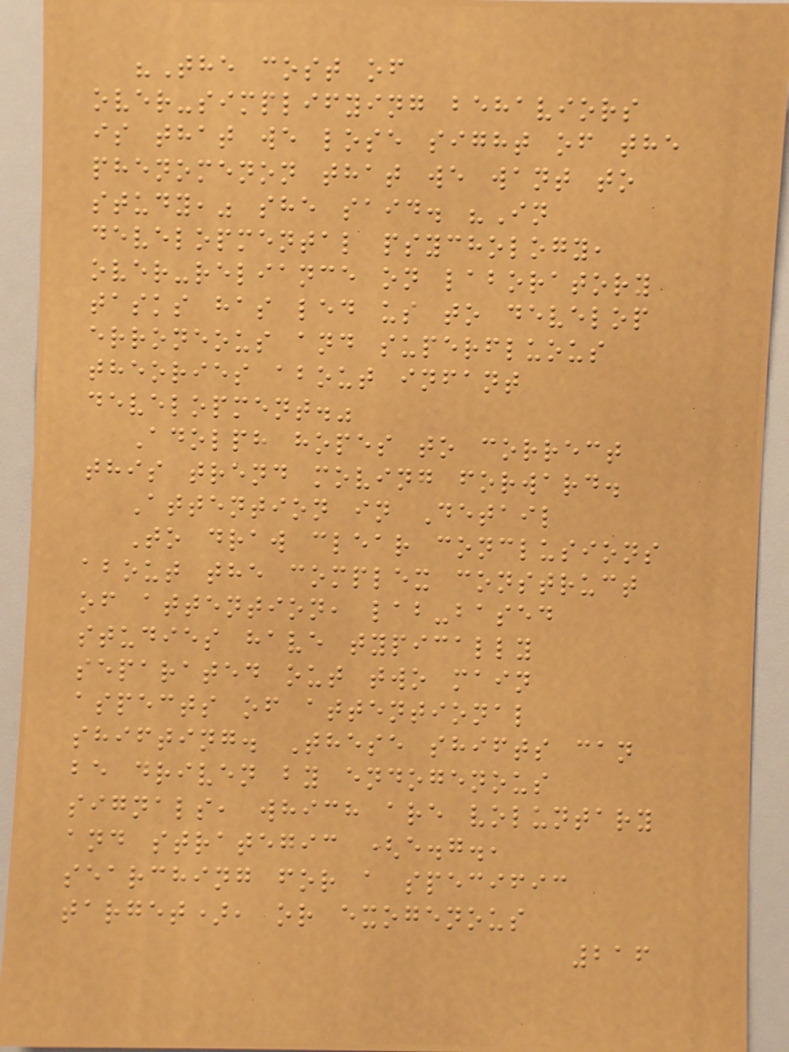"The cost of
over-simplifying behaviors
is that we lose sight of the
phenomenon that we want to
study," she said. "In
developmental psychology,
over-reliance on laboratory
tasks has led us to develop
erroneous and superfluous
theories about infant
development."
Adolph hopes to correct
this trend moving forward.
Attention in Detail
To draw clear conclusions
about the complex construct
of attention, lab-based
studies have typically
separated out two main
aspects of attentional
shifting. These shifts can
be driven by endogenous
signals, which are voluntary
and strategic (e.g.,
searching for a specific
target), or exogenous
216
